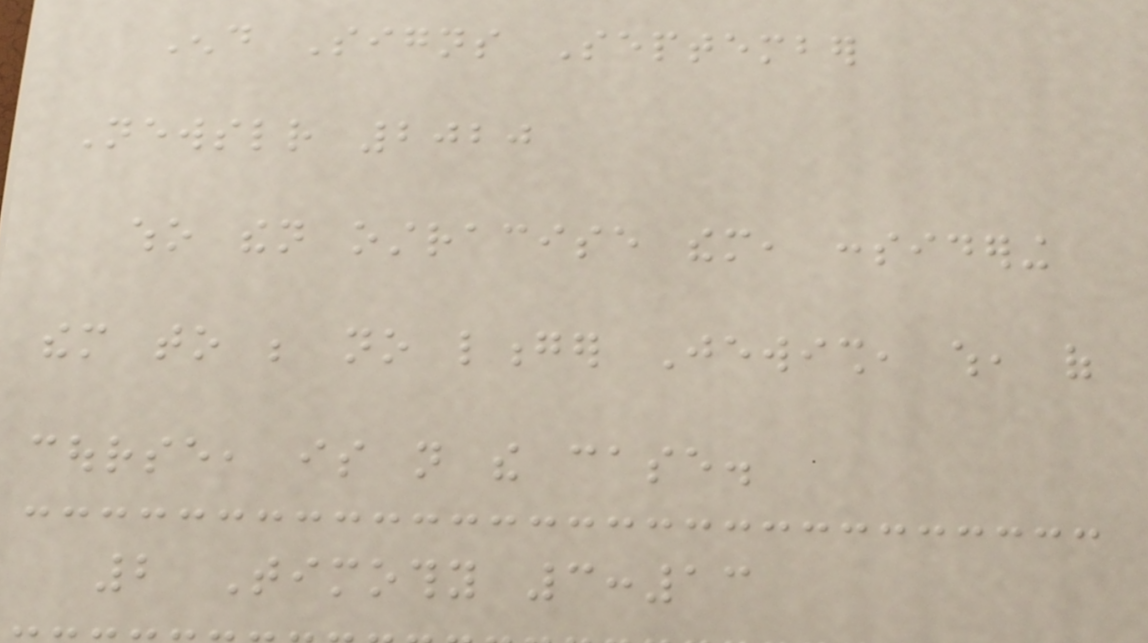End Signs September
Newsletter 2020
who then ostracise them, considering
them to be no longer Jewish, which, of
course, is not the case.
2 Timothy 3:13
